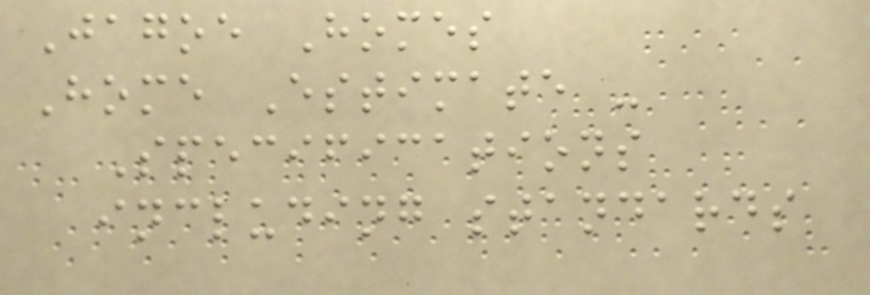Jagoe Homes
Home Estimate -
Specifications
including standards
